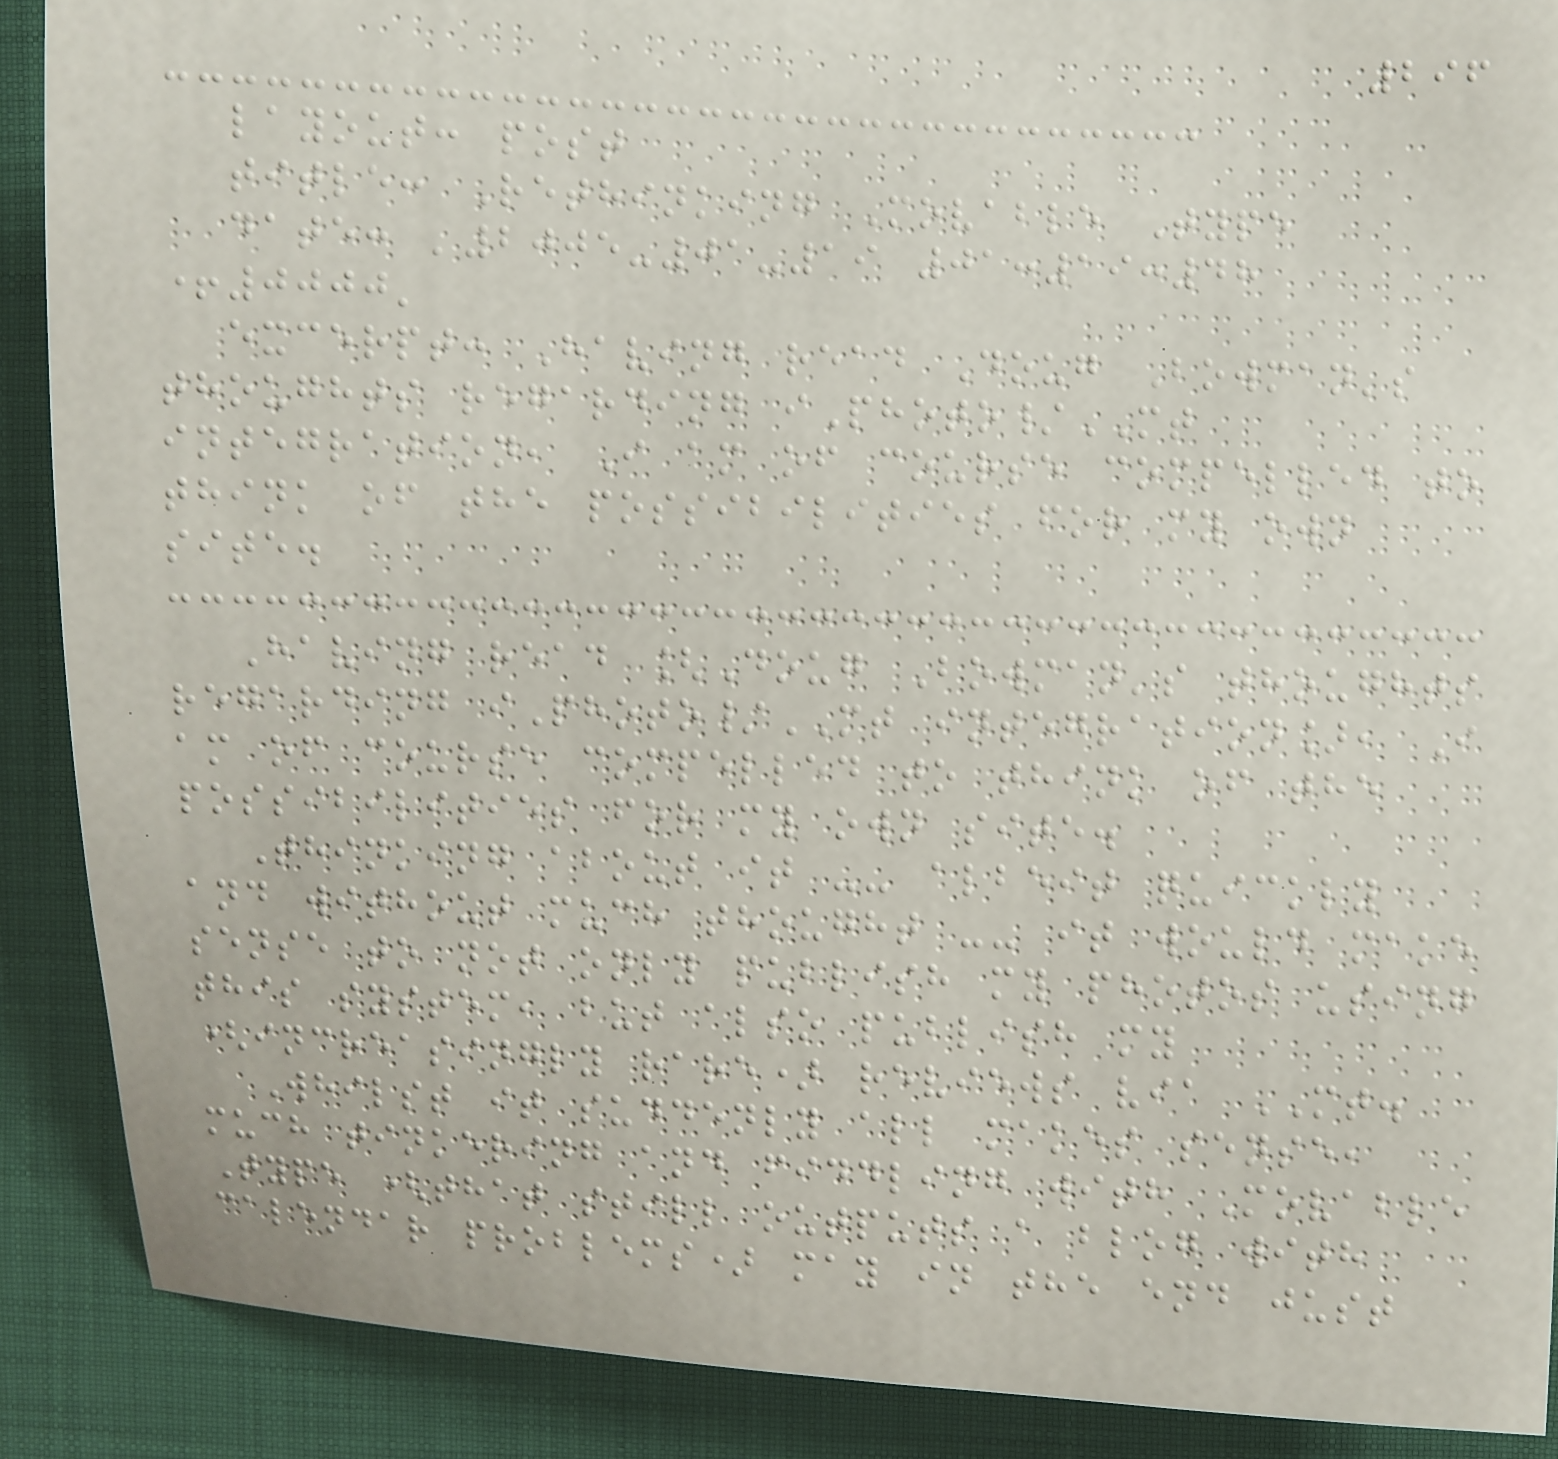296
layout: post
title: Rethinking Movable Type
date: '2005-01-19 01:19:48
+0000'
excerpt: Having read Doug Bowman's
thoughts regarding iPhoto/MT
integration, I am of course compelled to
think of the possibilities for my own
site.
Having read [Doug Bowman's thoughts
regarding iPhoto/MT integration], I
am of course compelled to think of the
possibilities for my own site.
Thinking about it -- albeit quickly
and without much thought -- it would make
sense to not only publish my photos using
this system, but also publish my
(increasingly rare) reviews via MT.
Whilst it suddenly all makes sense,
much tinkering and fiddling with Movable
Type (that still outputs a blog with
calendar problems) may in the end just
